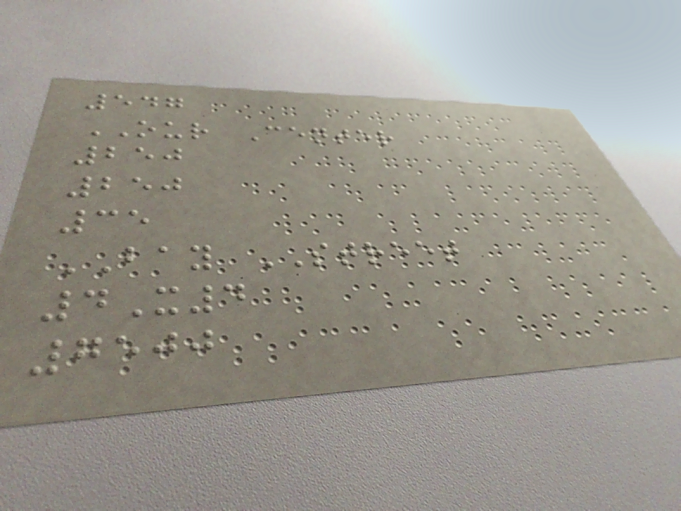547
OUR Center
250
250
35
BAY STREET
4X4
7500
